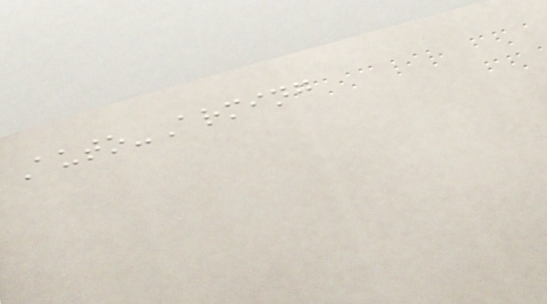Auto-Arming
